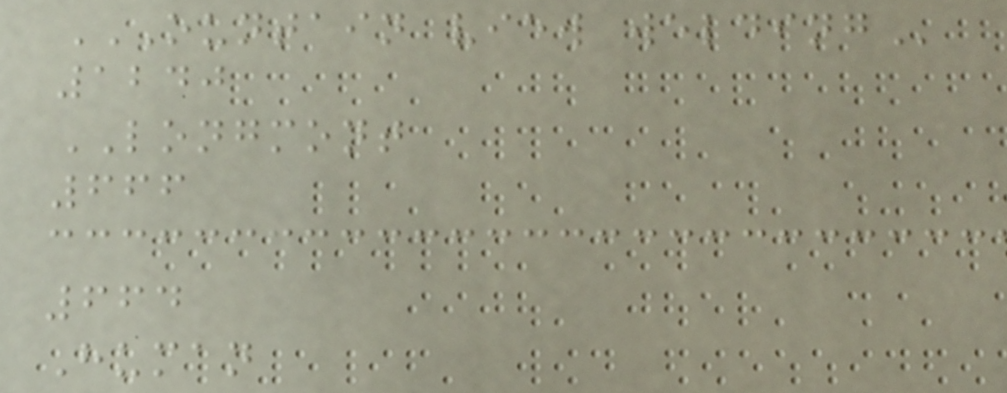OUNTAIN VIEW WELDING
1240
LONGMONT
666
664
Human
